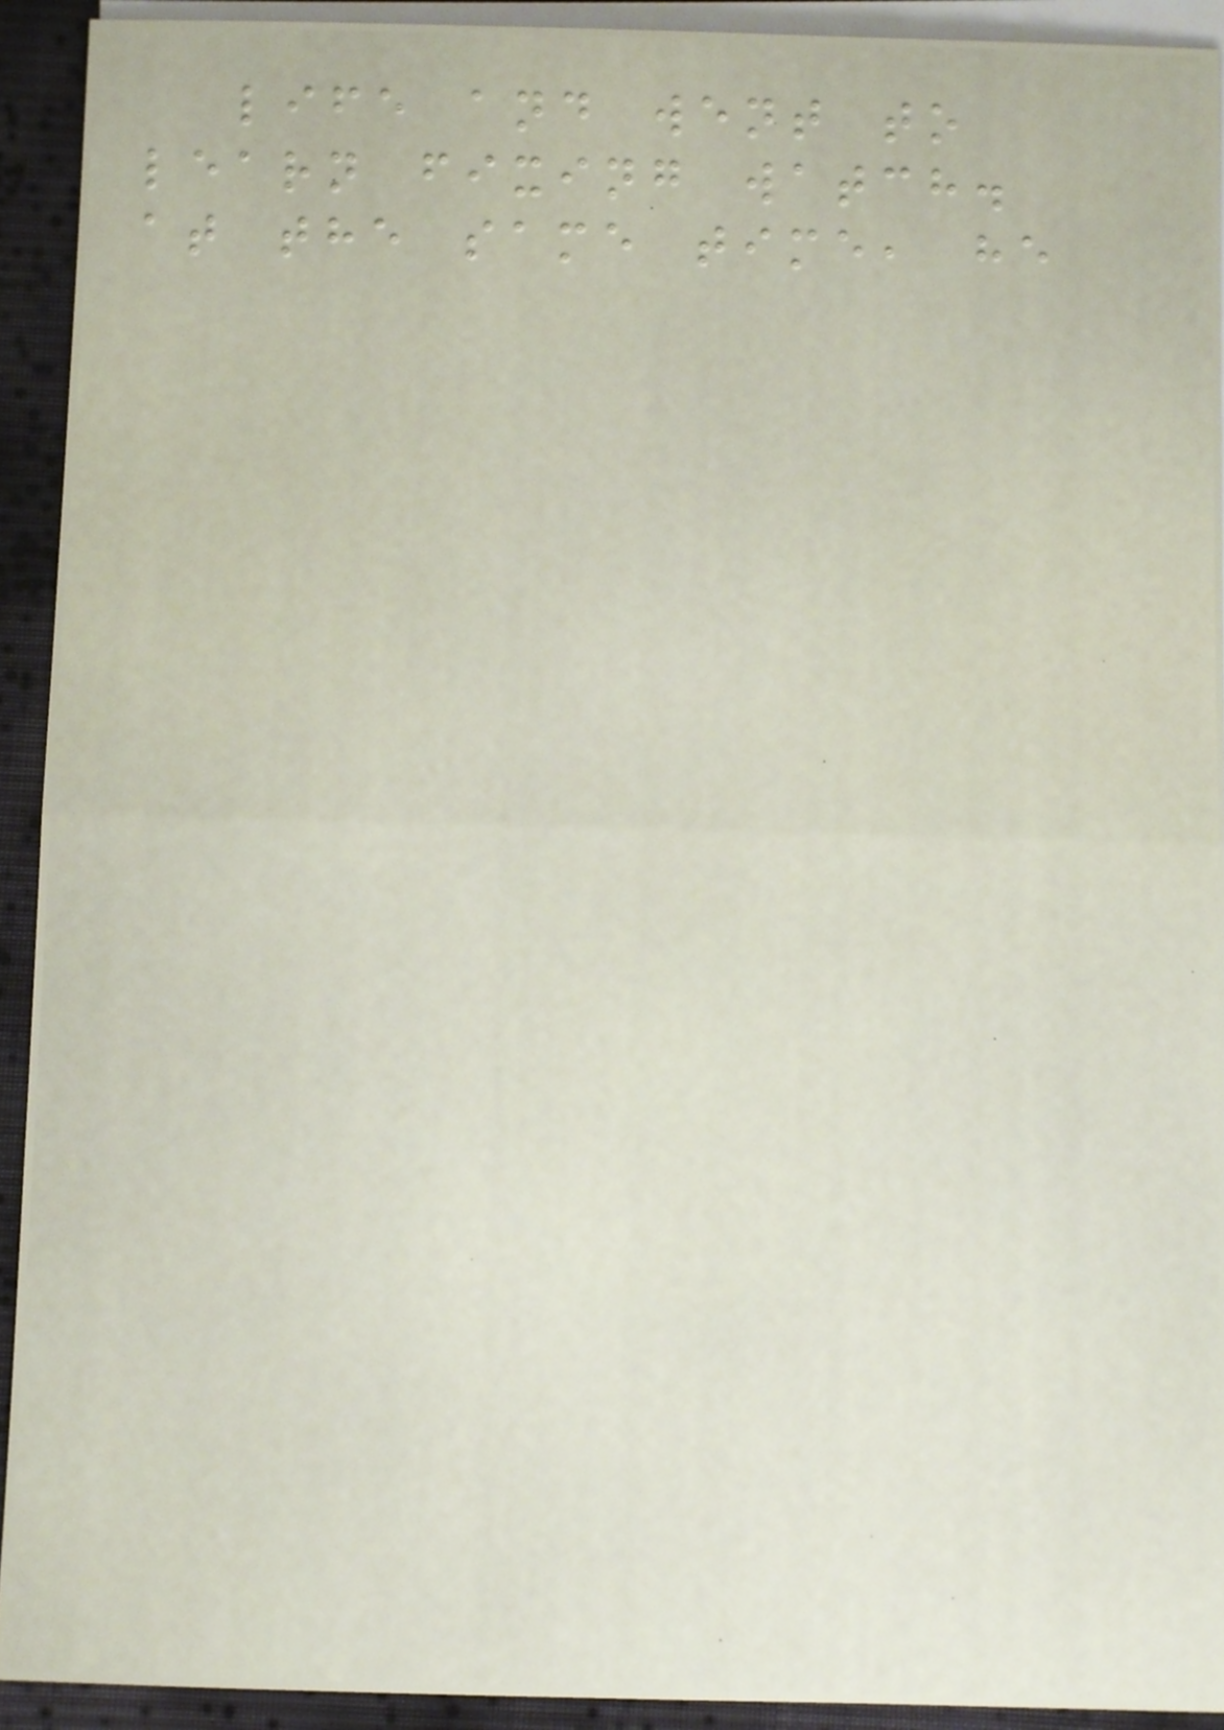life and went to
learn fixing watch.
at the same time, he
